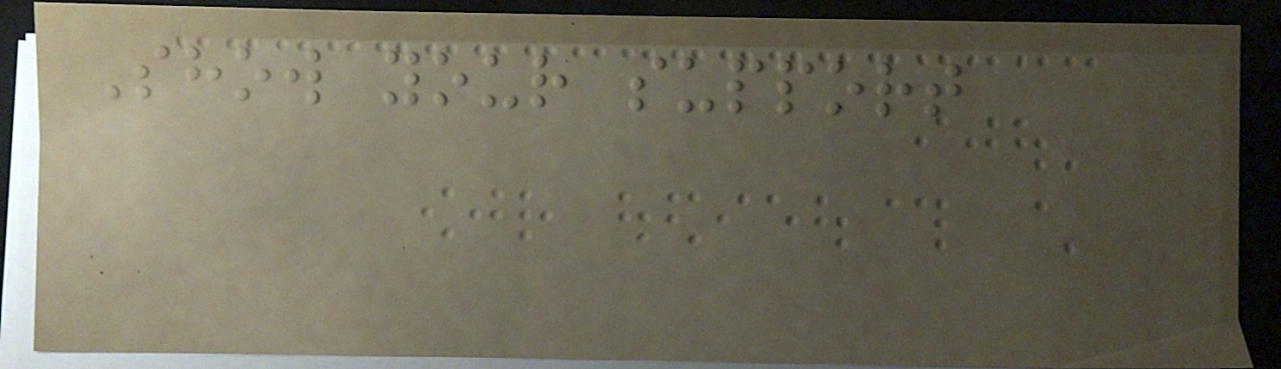Show your support
